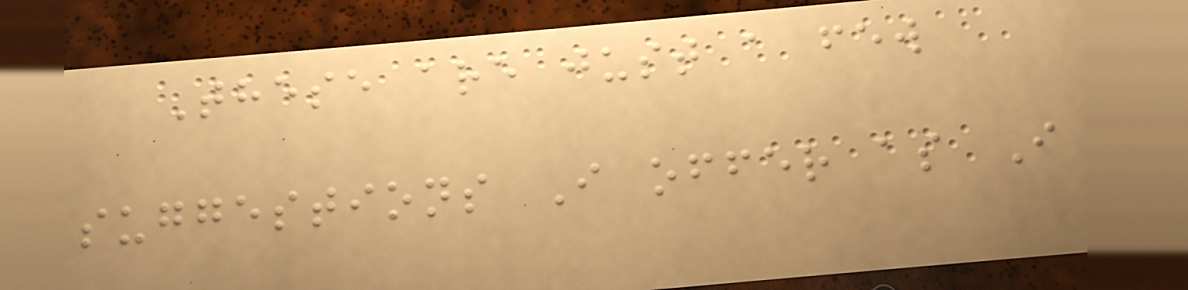These are just a few
suggestions I offer as I
